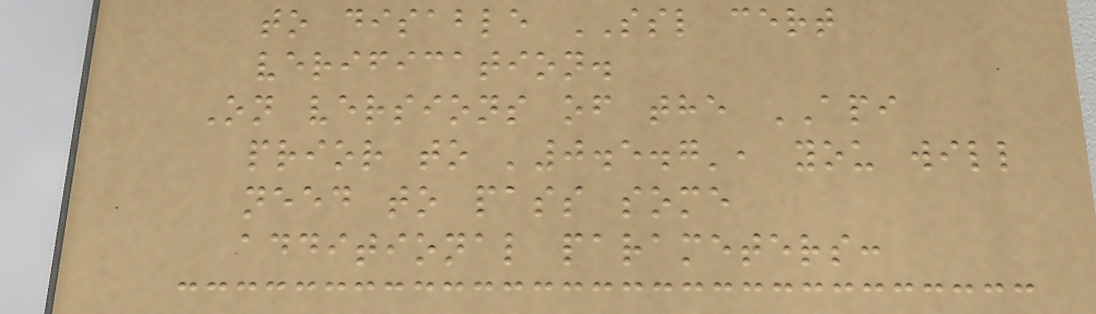to disable SSL cert
verification.
On versions of the API
prior to '0.5.7', you will
need to pass some
additional parameters:
